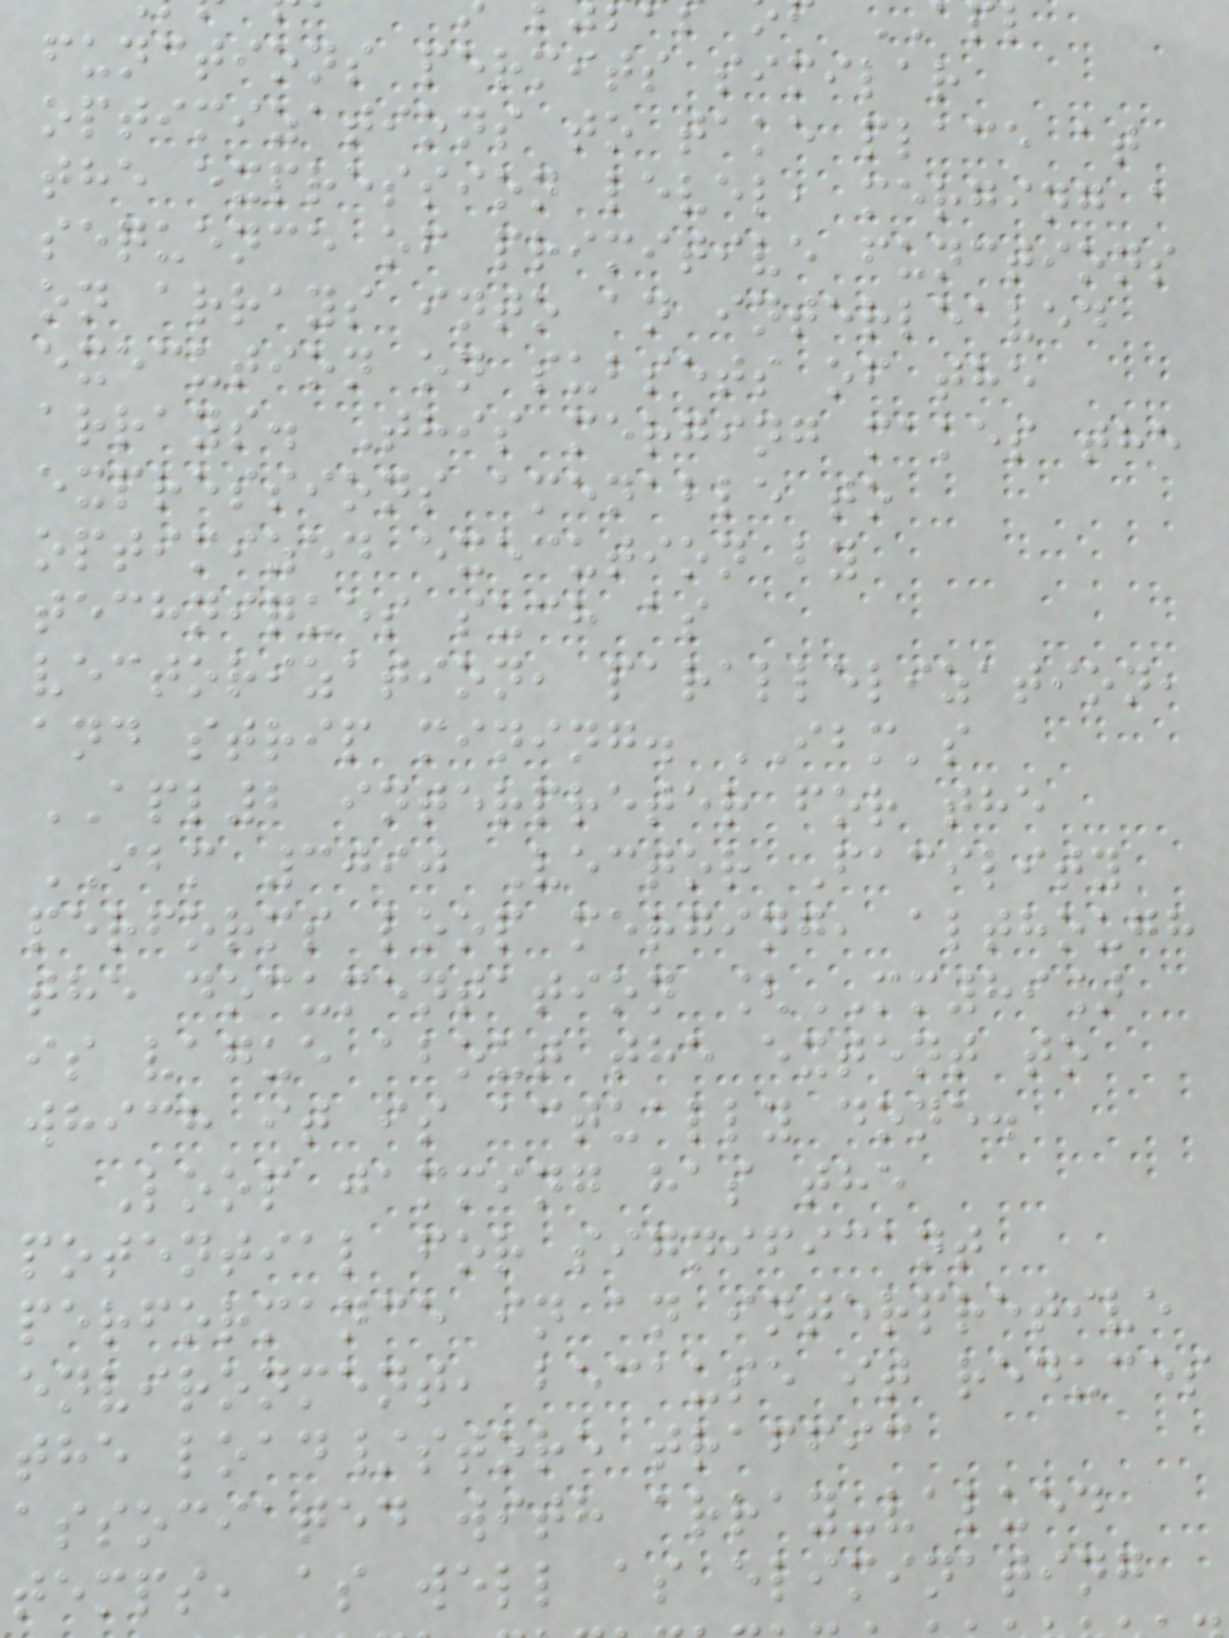functions permits similar
optimizations to take place at
the expression level, merging a
sequence of primitive functions
on arrays into an interleaved
execution on subsets of the
arrays. This merging makes the
expressions amenable to
optimized execution by
techniques such as
vectorization, parallelization,
and strip mining. IBM's
APL2 interpreter for the
IBM 3090 Vector Facility
performs loop merging, although
the documentation [MM89]
is vague about the extent to
which it is actually done.
Loop jamming has the
potential for significant
performance in an interpretive
environment, because it reduces
the load/store traffic
associated with array-valued
temps, as well as eliminating
